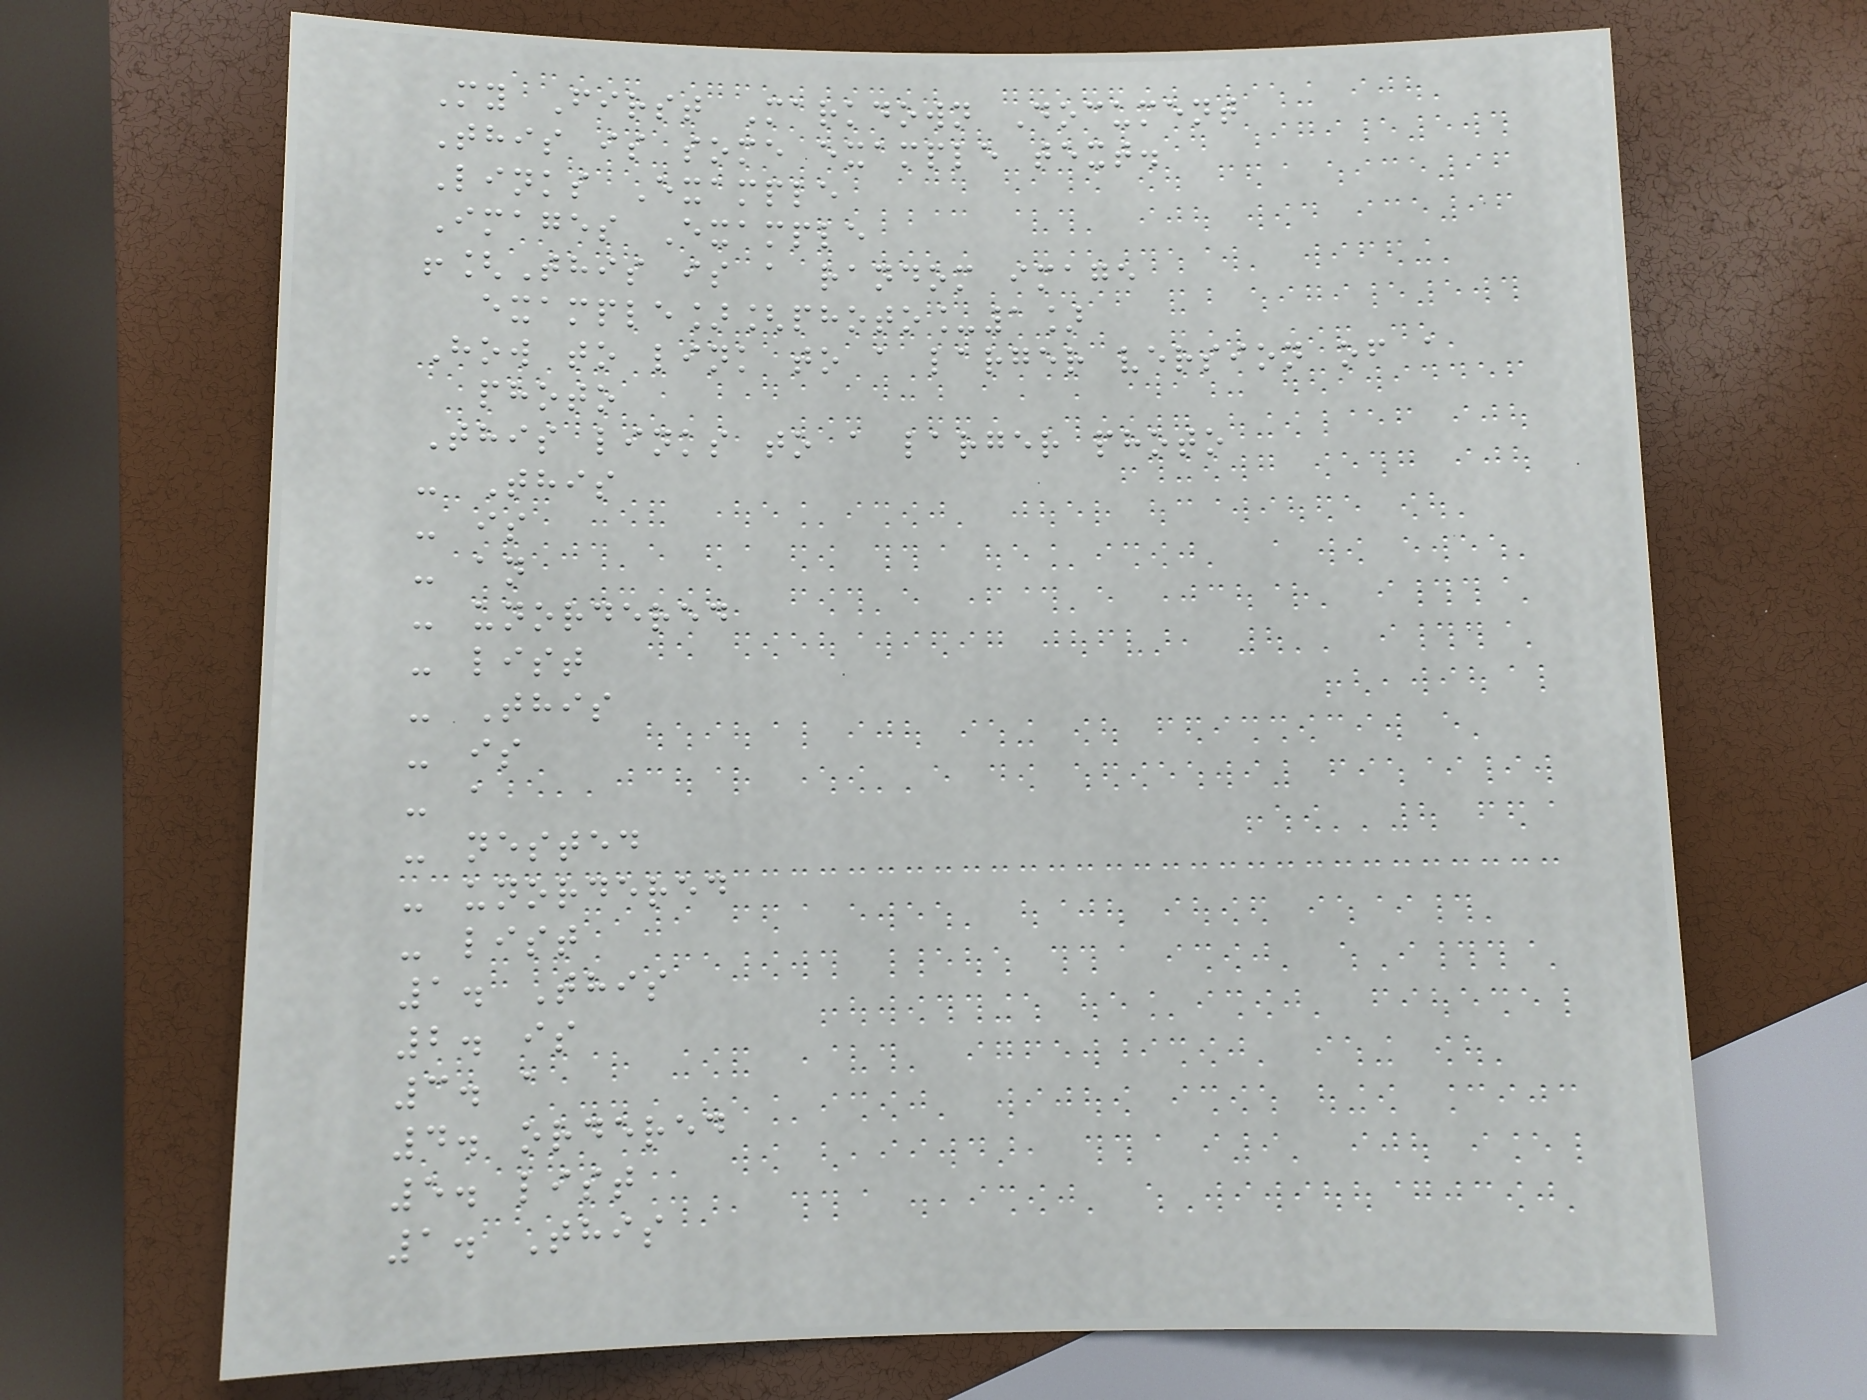My First Markdown Document
This is some example text.
Links Example
Images Example
![This is a random image
example][photo_1]
How to link to a larger version of a
photo
This links to a larger photo
- This
- is
- an
- unordered
- list
- This
- is
- a
- nested
- unordered
- list
1. This
2. is
3. a
4. ordered
5. list
1. This
